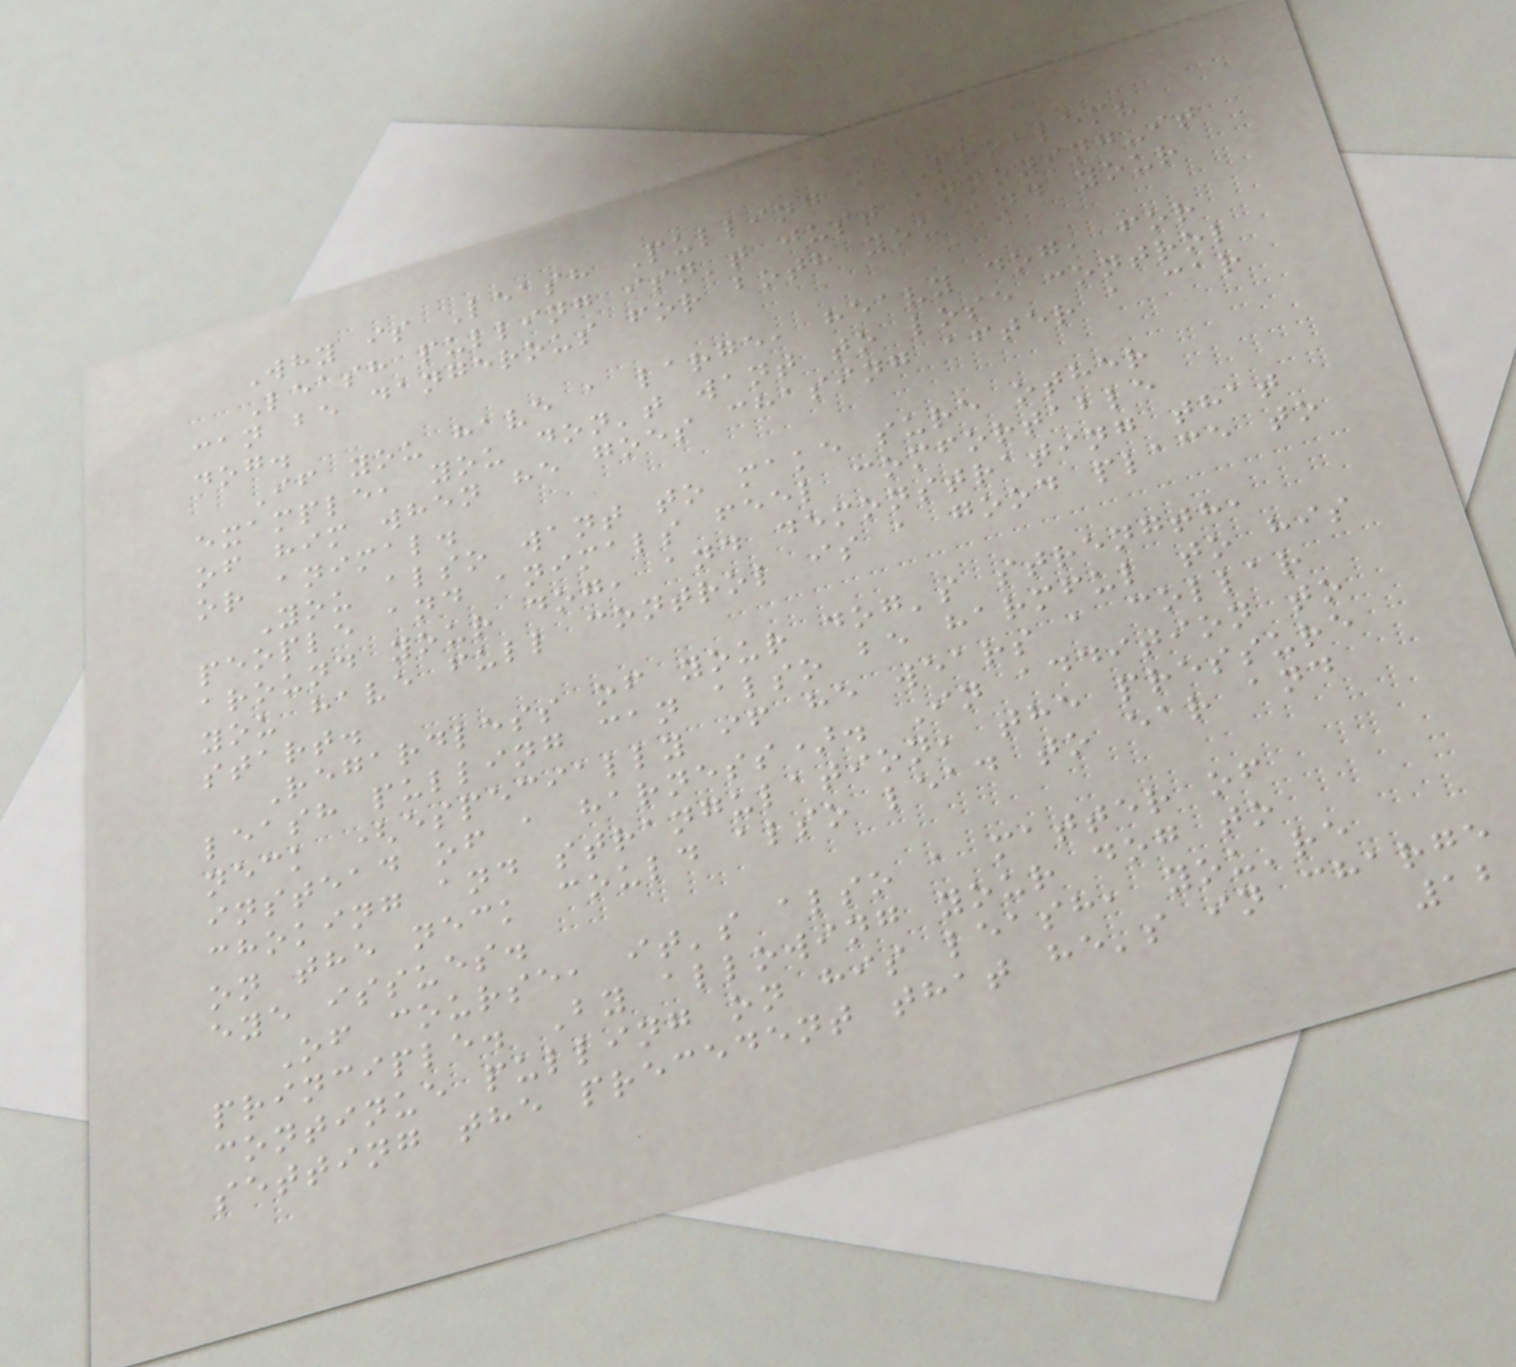Why is Leash Pulling a Problem?
Leash pulling isn't just annoying-it
can be dangerous for both you and your
dog.
If you have a large, heavy dog, for
example, you don't want to lose control
of him when he goes chasing after a car
or animal.
You also want to make sure other
people and animals feel comfortable
around your dog, and demonstrating that
you have full control is a good place to
start.
Regardless of your dog's strength,
leash pulling can also be harmful to his
neck (especially if he wears a collar
instead of a harness). In addition to
choking and strangulation, the pressure
on the neck could also lead to ear and
eye issues.
Of course, it's also a matter of
principle. By allowing your dog to
continue pulling on his leash, you're
setting the precedent that he's in charge
12
